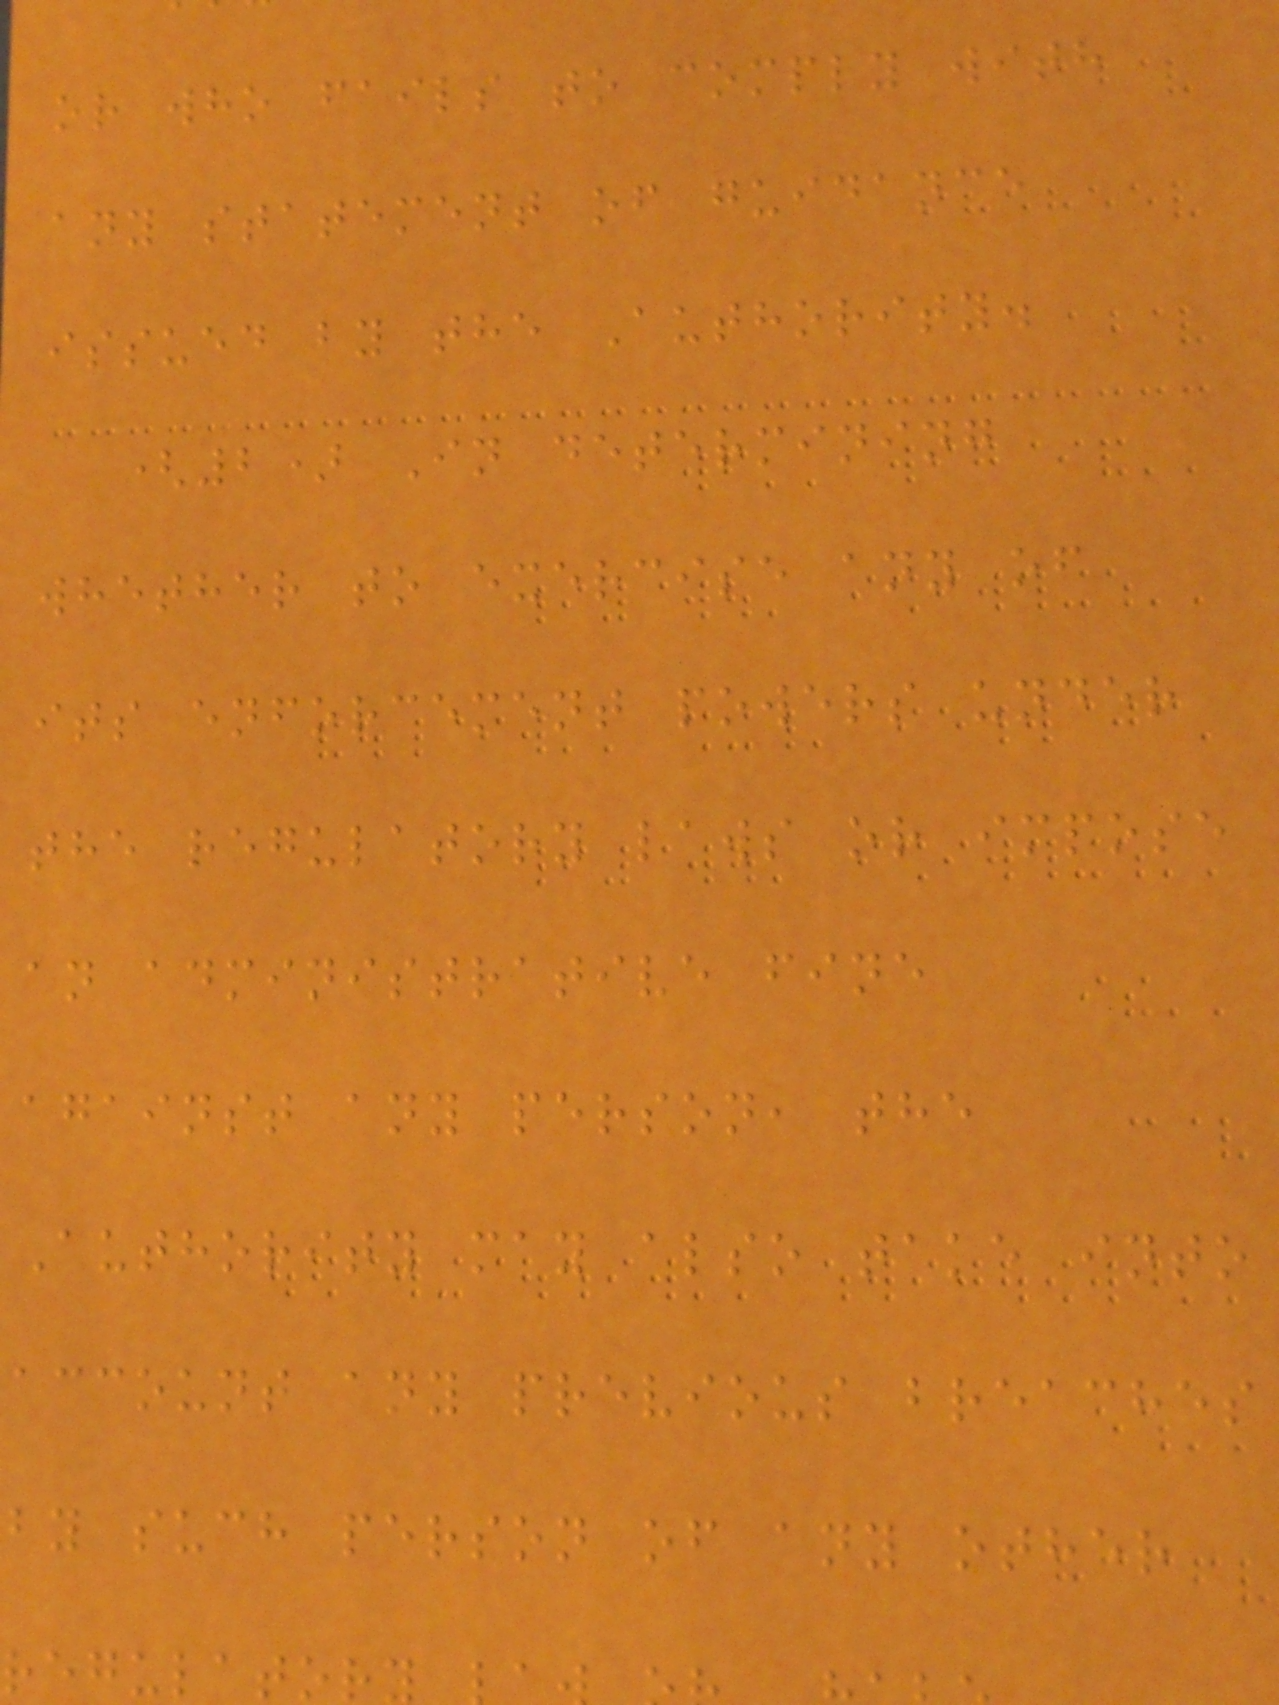or who fails to comply with
any statement of guidance
issued by the Authority.
(2) In determining
whether to exercise any of
its enforcement powers under
the regulatory laws or impose
an administrative fine
against any person, the
Authority may also take into
account any previous breaches
by such person of any other
regulator
